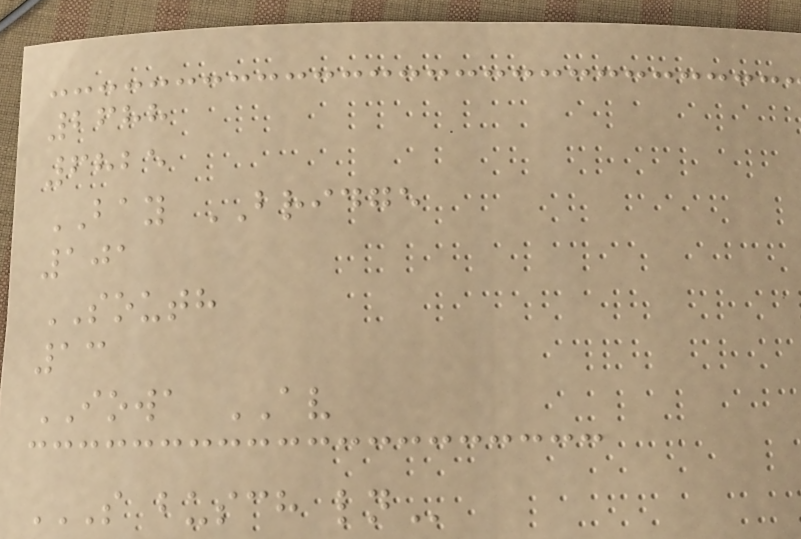2688
6825
BAY BRIDGE
101
SOUTH
13
IOWA AV
S BUSCH LN
